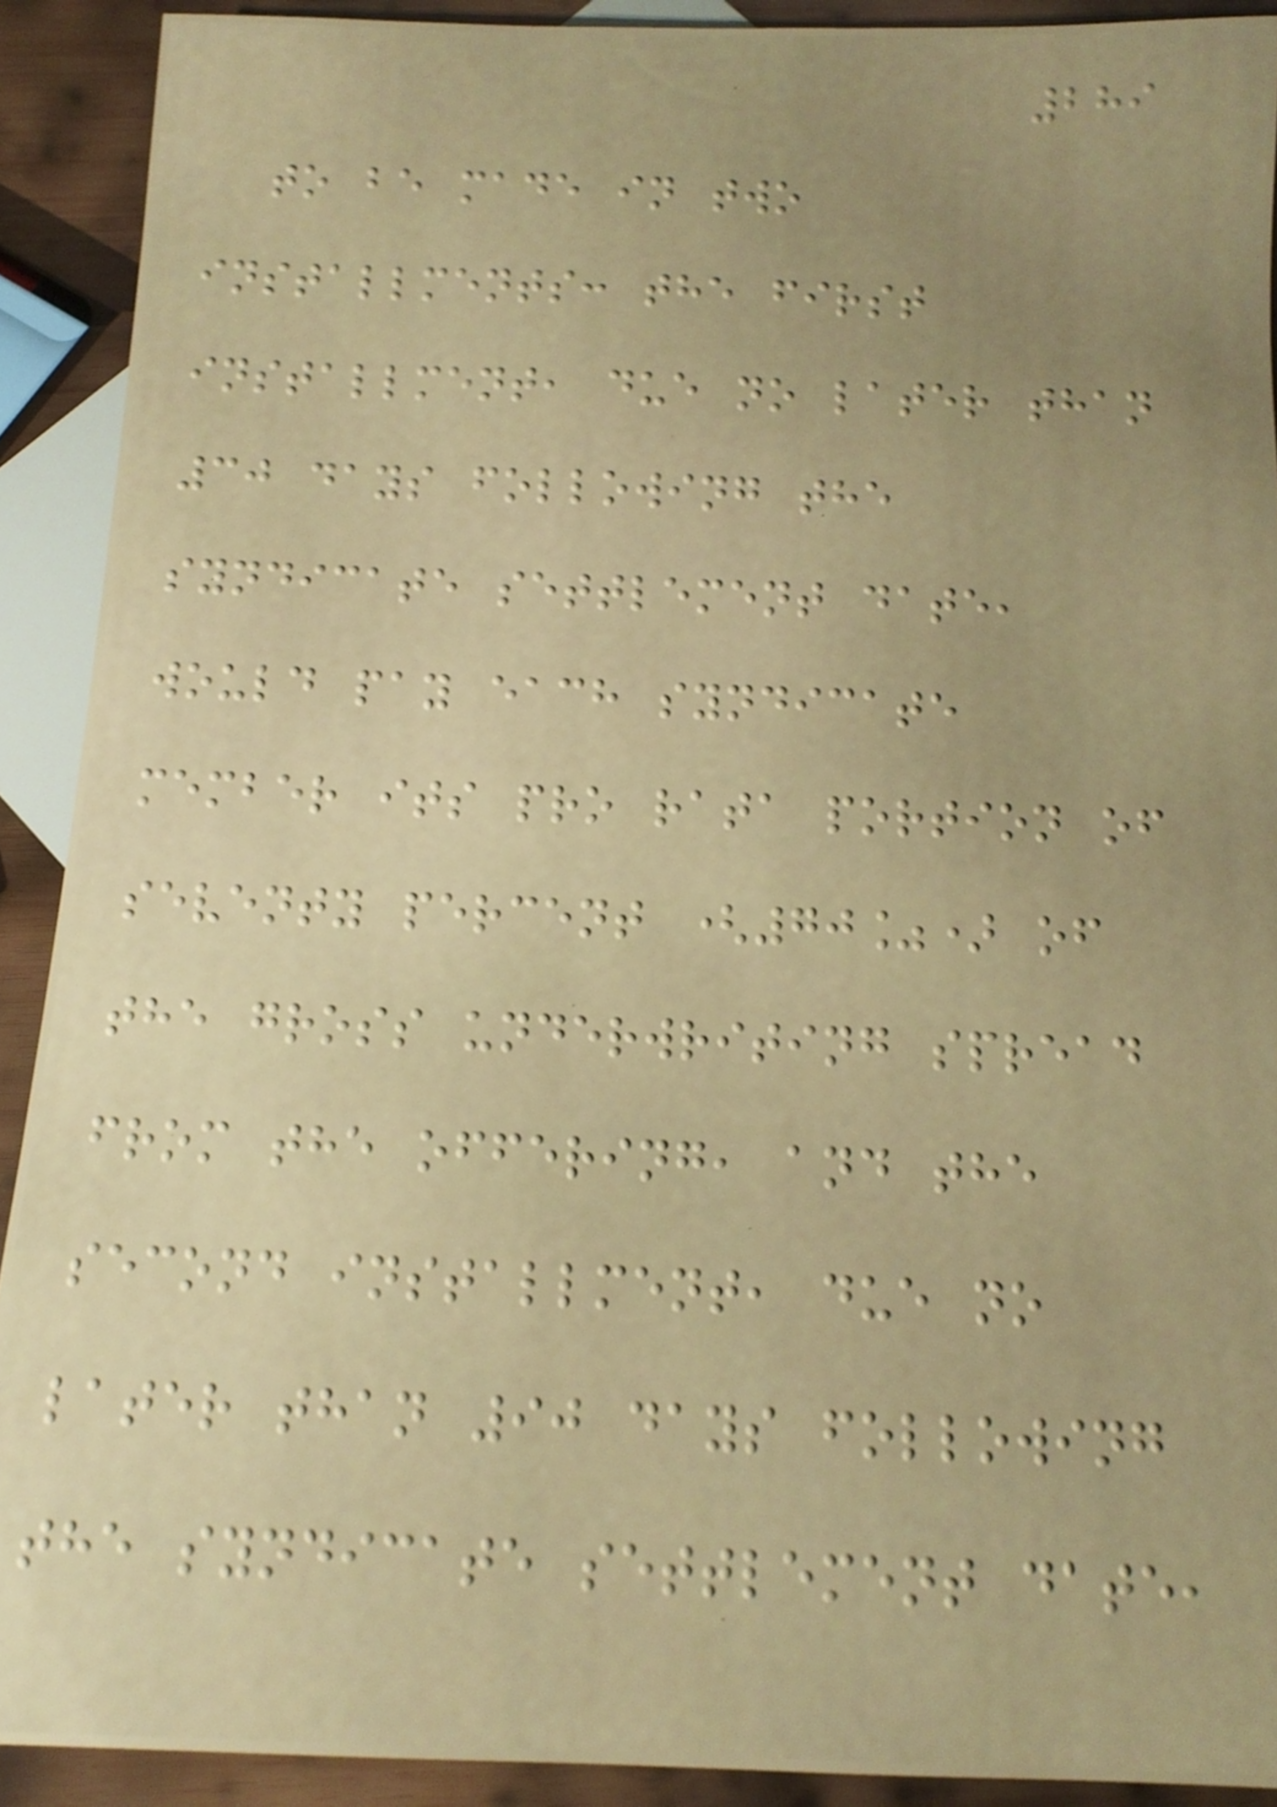289
to be made in two
installments: the first
installment, due no later than
30 days following the
syndicate settlement date,
would pay each syndicate
member its pro rata portion of
seventy percent (70%) of
the gross underwriting spread
from the offering, and the
second installment, due no
later than 90 days following
the syndicate settlement date,
